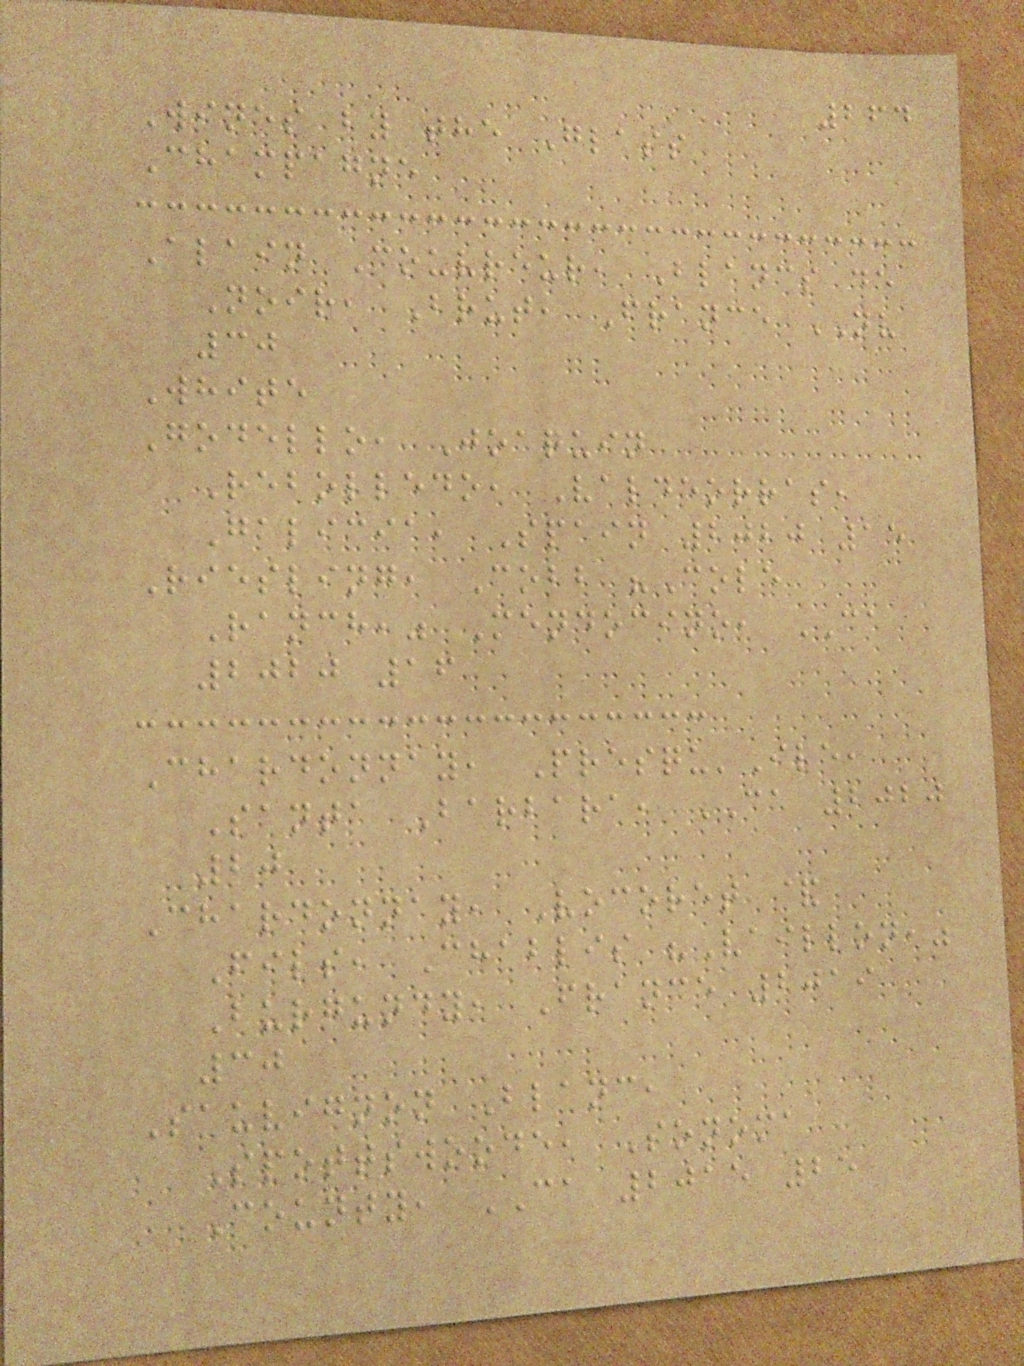264
Wines by the Glass
Champagne
Alain Couvreur, Blancs de
Noir, Brut, France NV
30
White
Godello, Joaquin
Rebolledo, Valdeorras,
Galicia, Spain 2020 15
Riesling, Cobb "Cole
Ranch," Mendocino, CA
2020 16
Chardonnay, Presqu'Ile,
Santa Barbara, CA 2020
20
Chardonnay, Vocoret &
Fils, Chablis "Vaillon,"
Burgundy, France 2019
30
Sauvignon Blanc,
Spottswoode, Sonoma
County, CA 2015 25
